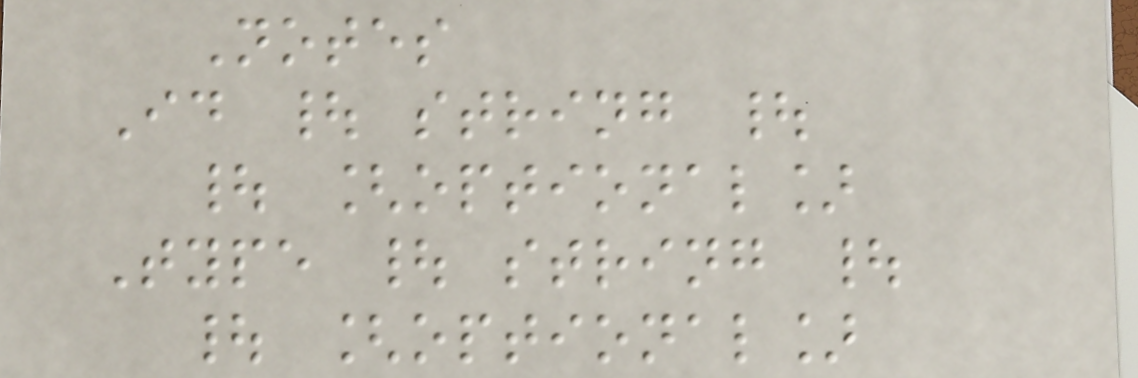Notes
Id | string |
| [optional]
Type | string |
| [optional]
